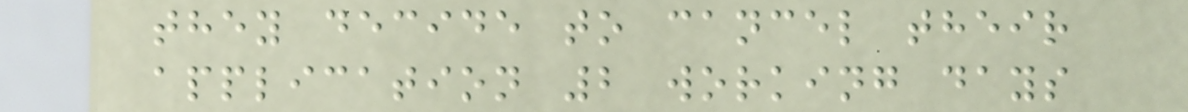they decide to cancel their
application 2 working days
